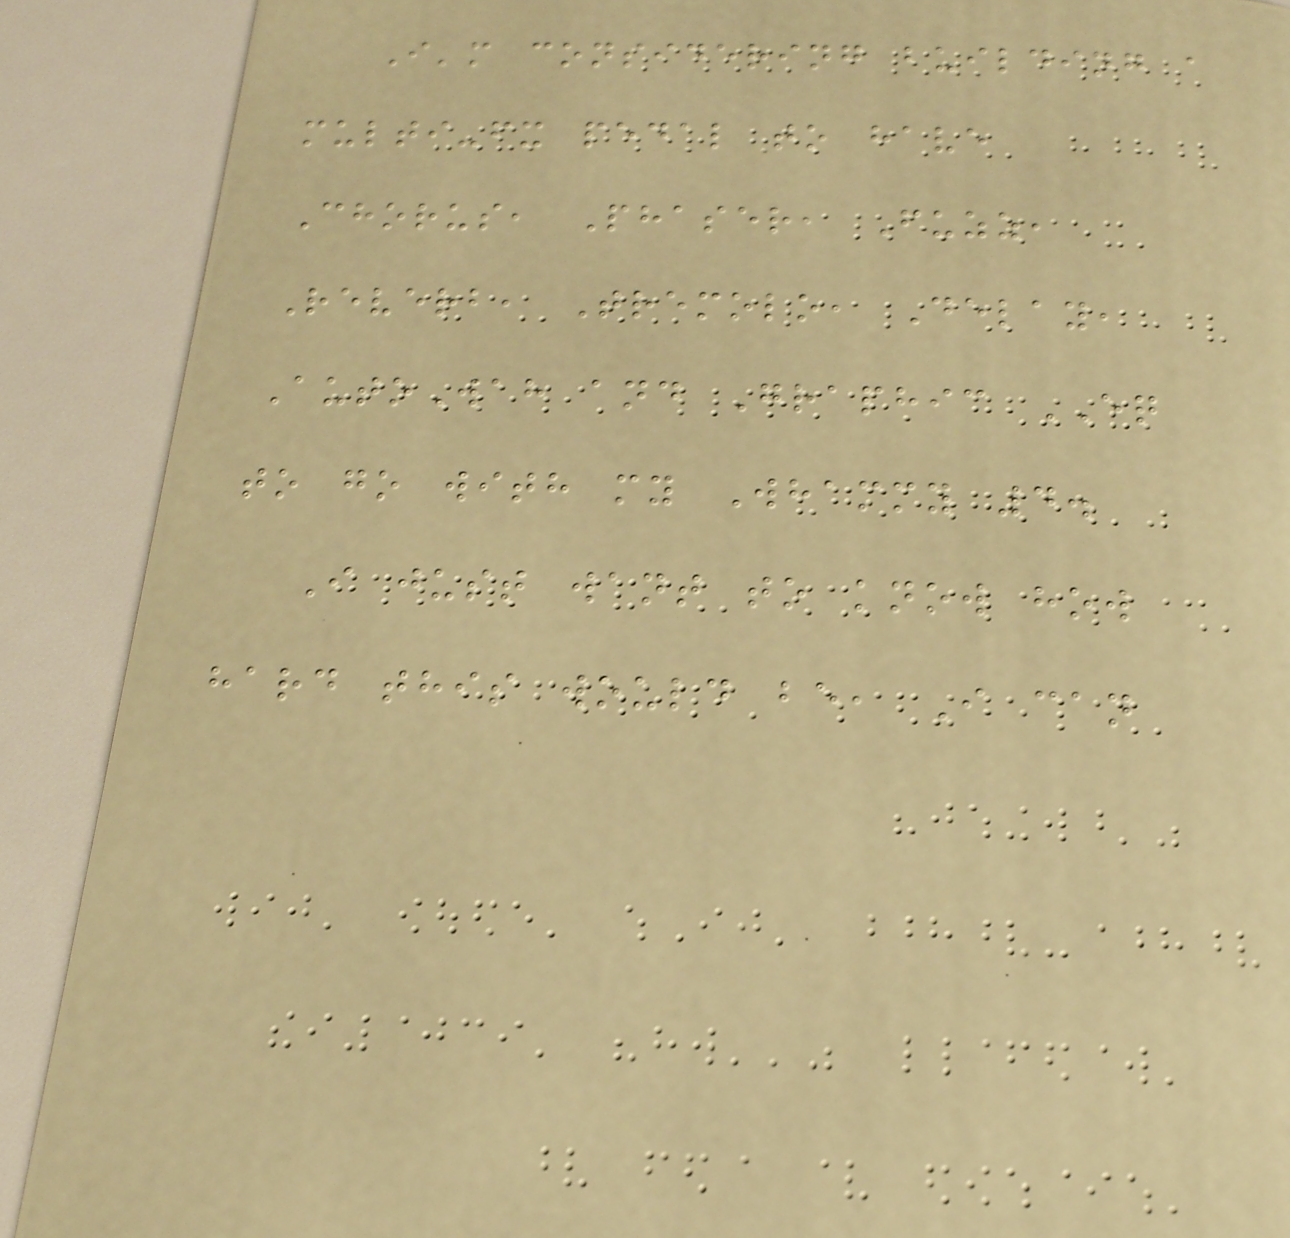I'm considering building a
multi-fx pedal to have
Chorus, Phaser, Fuzz,
Reverb, Tremolo, Delay,
AutoWah and Graphic EQ
to go with my Whammy 4.
I just want to know how
hard this would be, I can
